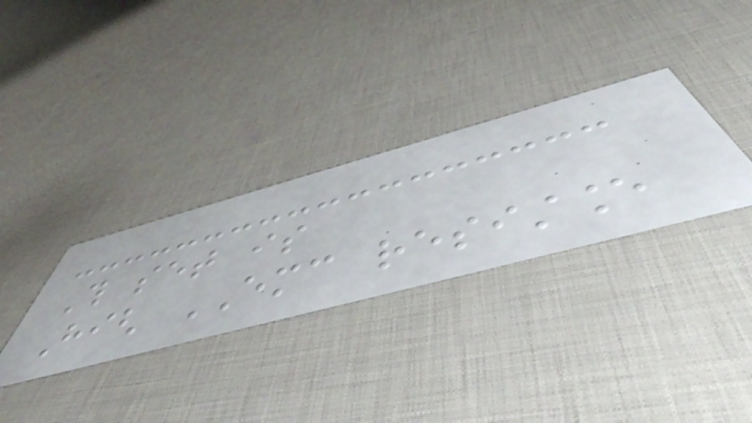This set is
High EMC resistance
